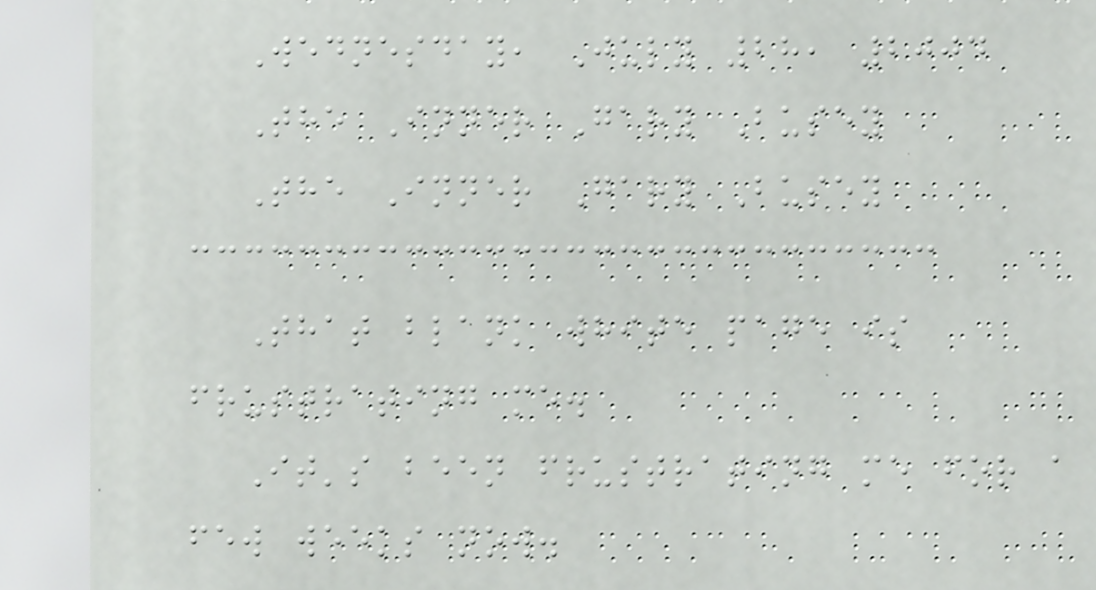Wednesday, July 28, 2004
The Inner Gary Busey
The Inner Gary Busey
That blank white page is
frustrating me.
It's been frustrating me for a
few weeks now.
